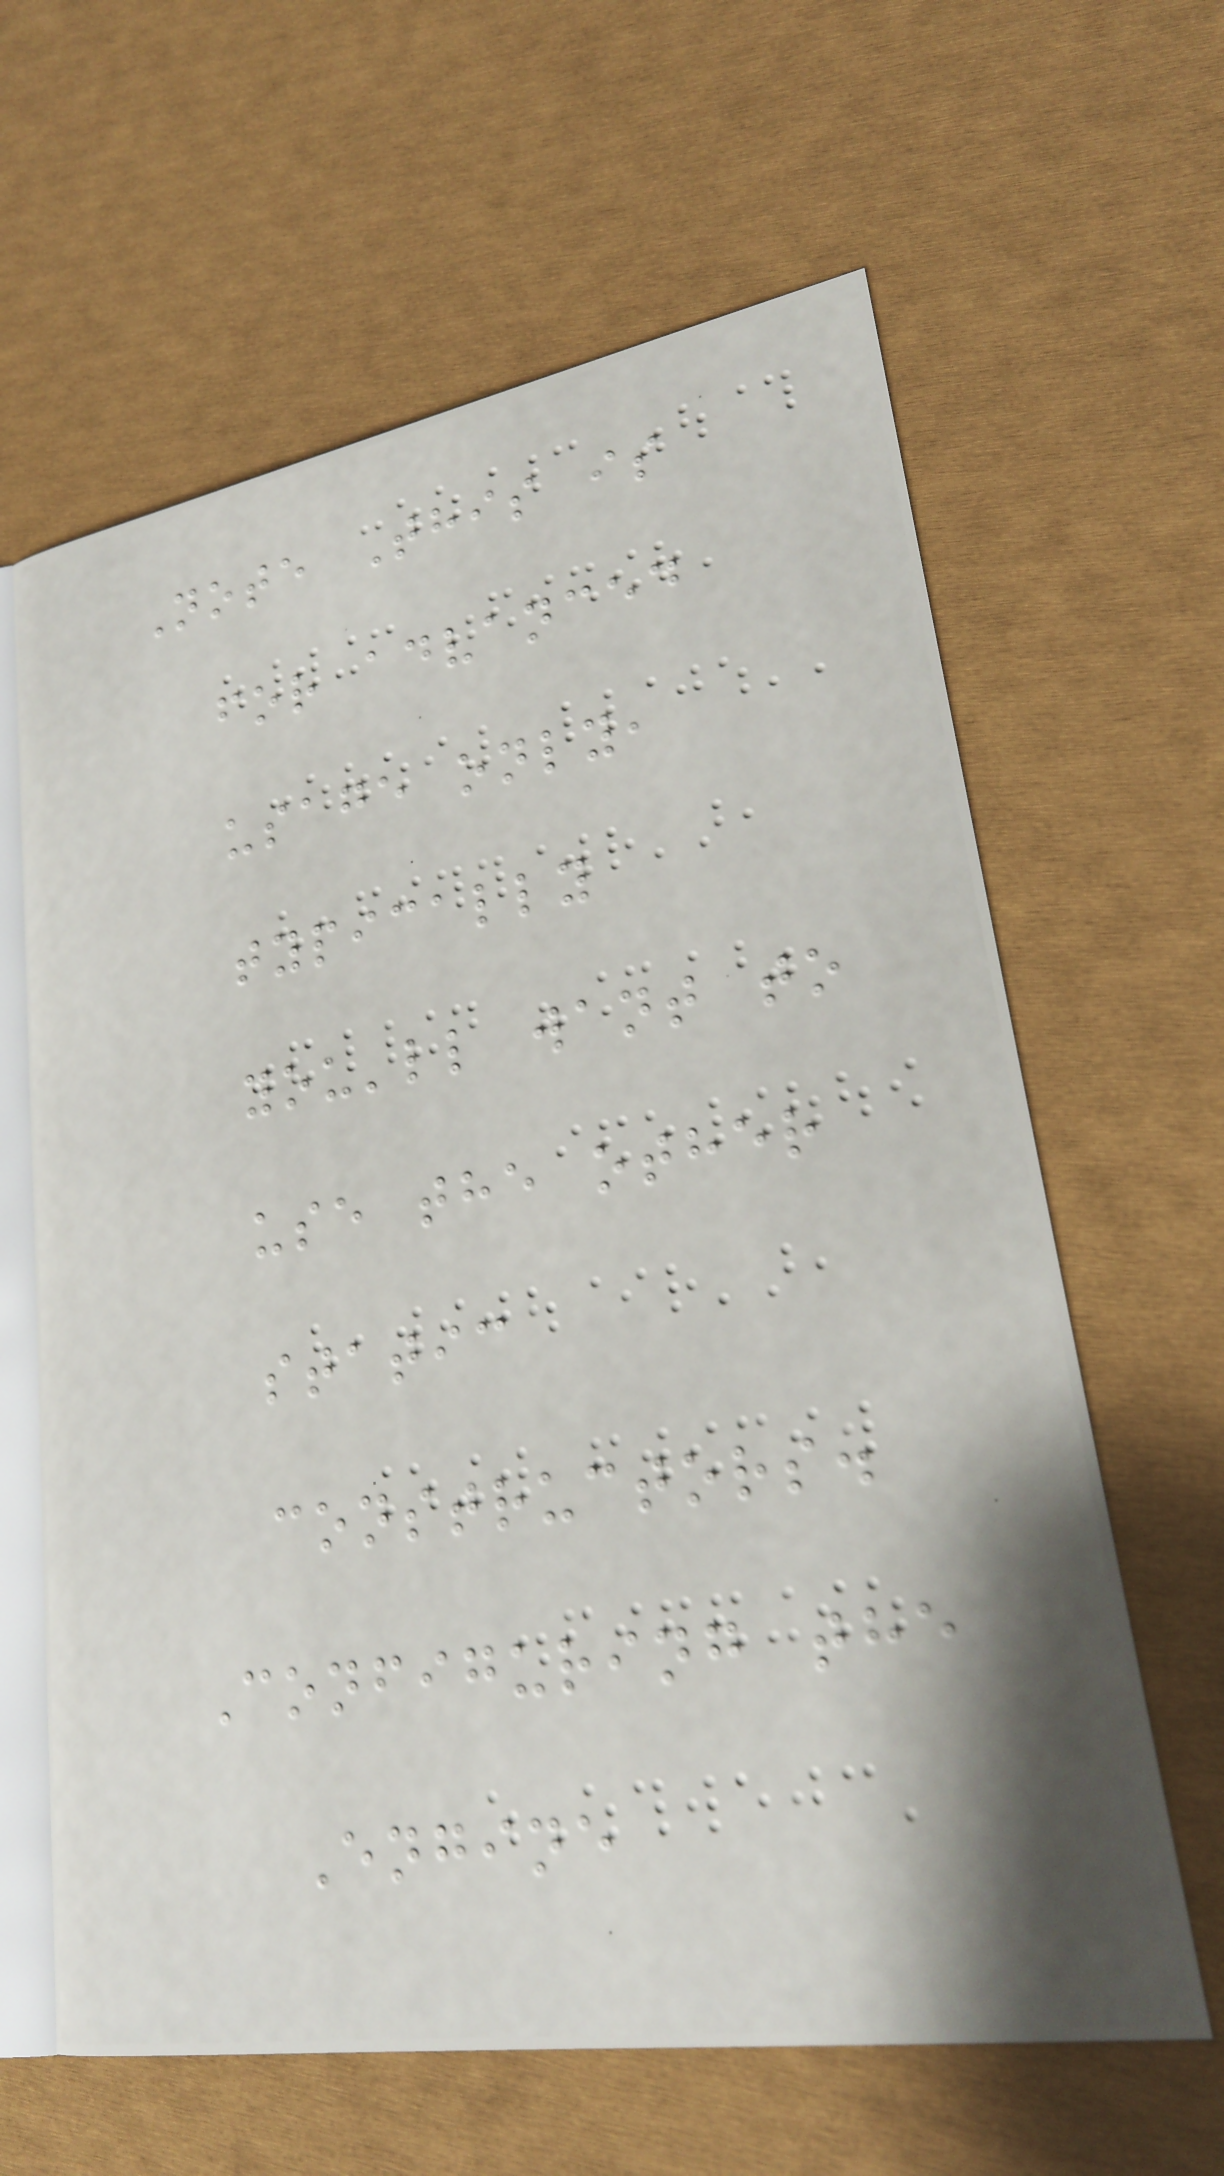Note This is
for advanced
usage only,
typically
you'll want to
use the other
static
constructors.
Configuring the
Engine
